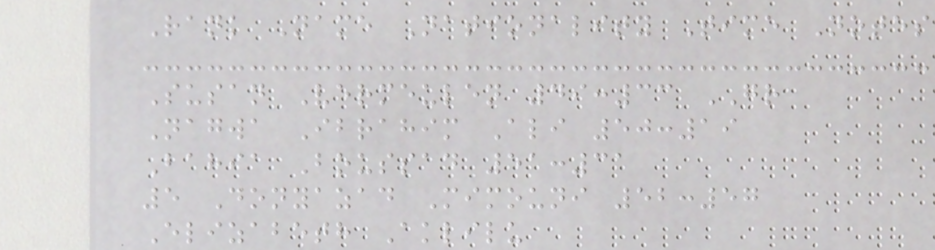Rank Name Nationality Time Notes
Susan Vermeulen 49:33 GR
Nagwa Ibrahim Ali 50:19
Bahia Boussad 51:31
5 Donyazad Mimouni 52:57
Elizabeth Aklilu
